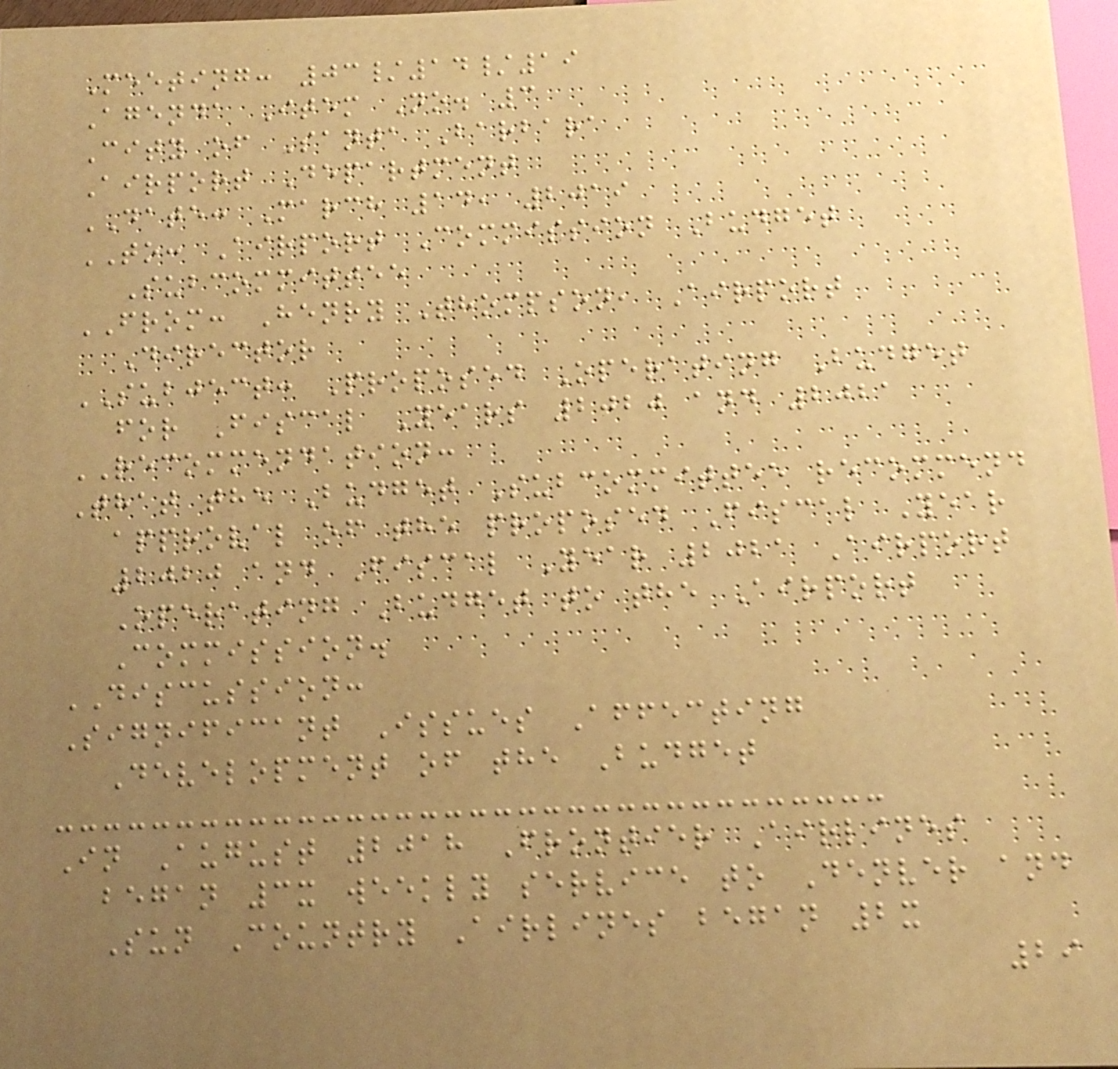Meeting: 03/14/19
Agenda Item No. 3
City of Santa Barbara
Airport Department
DATE: March 14, 2019
TO: Airport Commission Budget
Subcommittee
FROM: Henry Thompson, Airport
Director
SUBJECT: Proposed Operating Budget
for Fiscal Years 2020 and 2021
RECOMMENDATION:
That the Budget Subcommittee recommend
approval of the proposed Fiscal Year
2020 and Fiscal Year 2021 Airport
Operating Budget to the Airport
Commission.
DISCUSSION:
Significant Issues Affecting
Development of the Budget
In August 2018 Frontier Airlines
began 3x weekly service to Denver and
Sun Country Airlines began 2x
29
